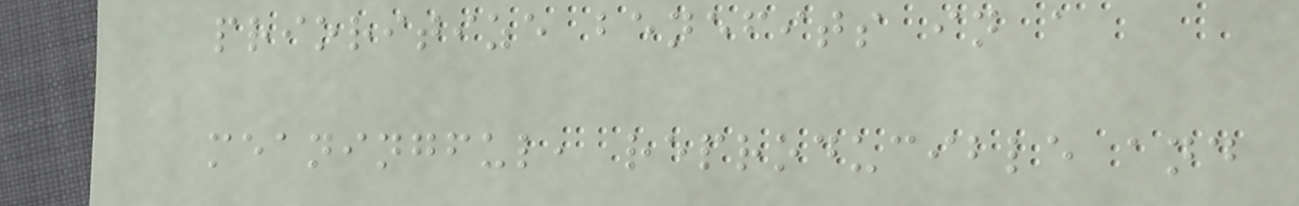prioritize benefits in a
meaningful, reproducible and
